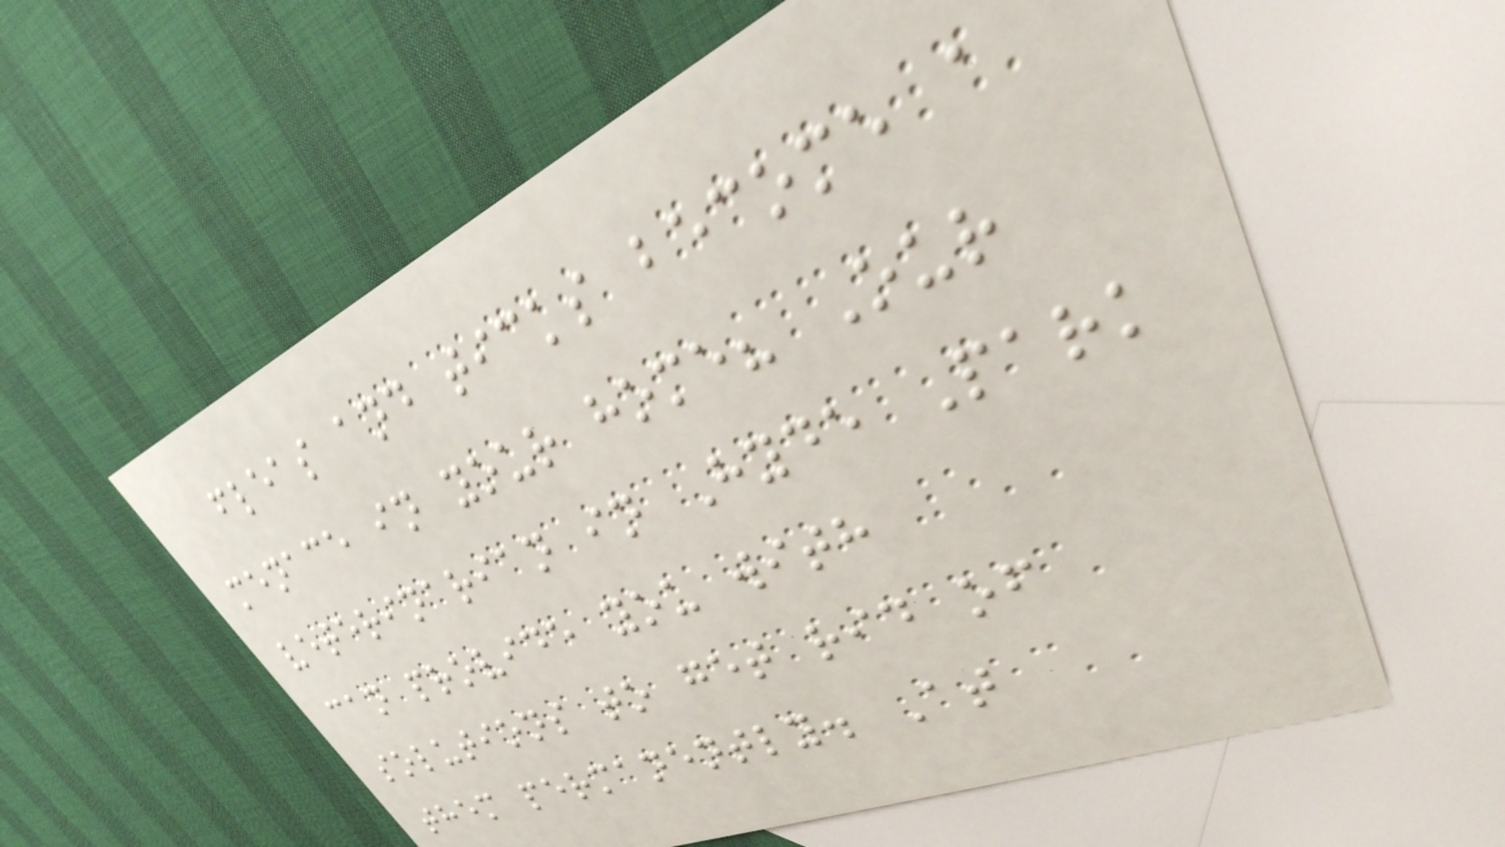fleas and ticks become a
menace in your home? Our
veterinarian in Hyde Park
can provide you with
solutions to get rid of
them permanently. At
